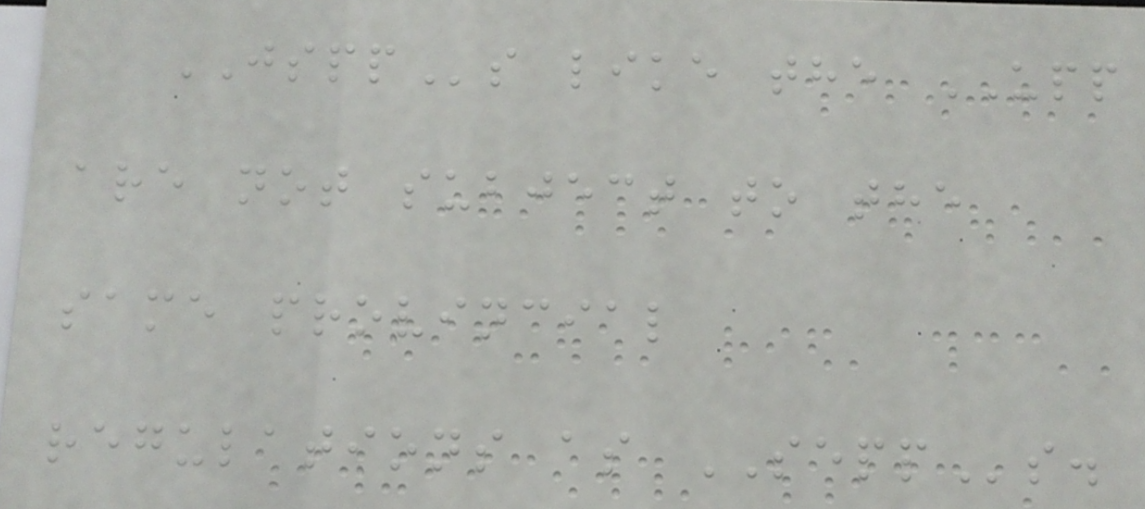JSPPs like the UPP
are not subject to the
same provincial
regulations as SEPPs.
